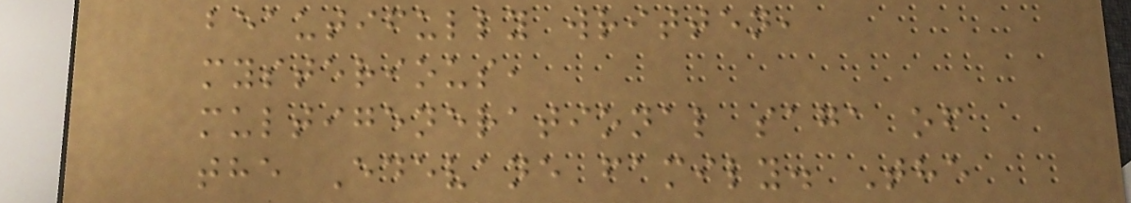beautifully written,
mysterious,
multigenerational saga of
the Edevane family. The
